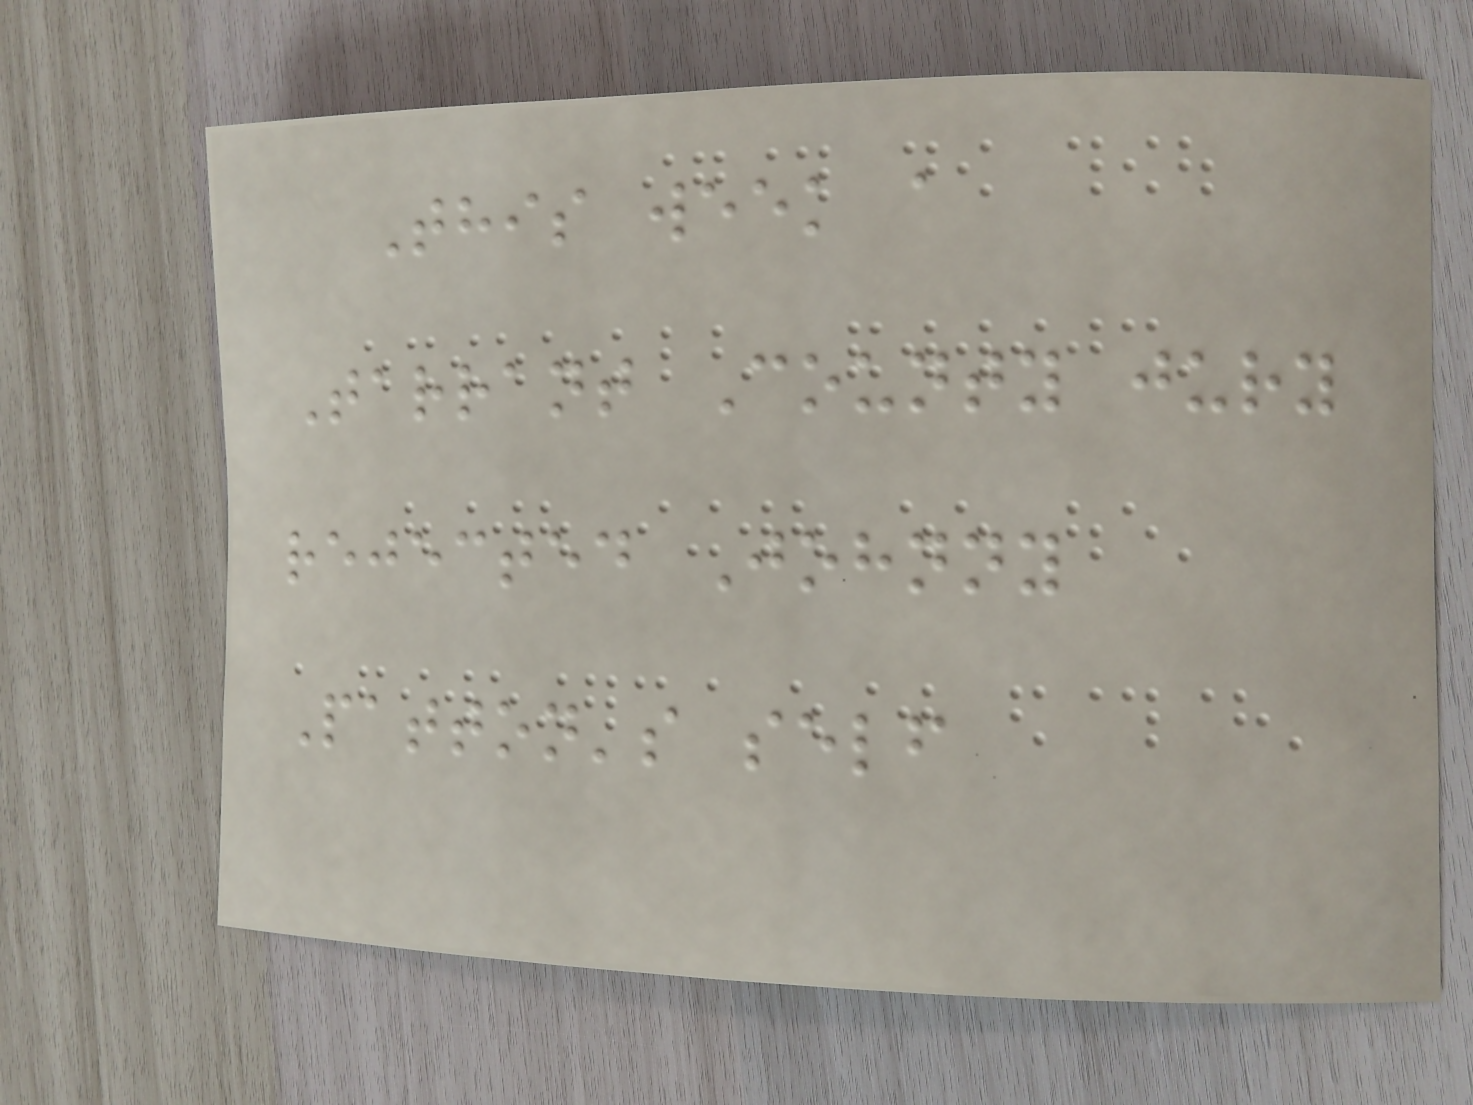This week a
Tarrant County jury
rejected Johnny
Patton's self
